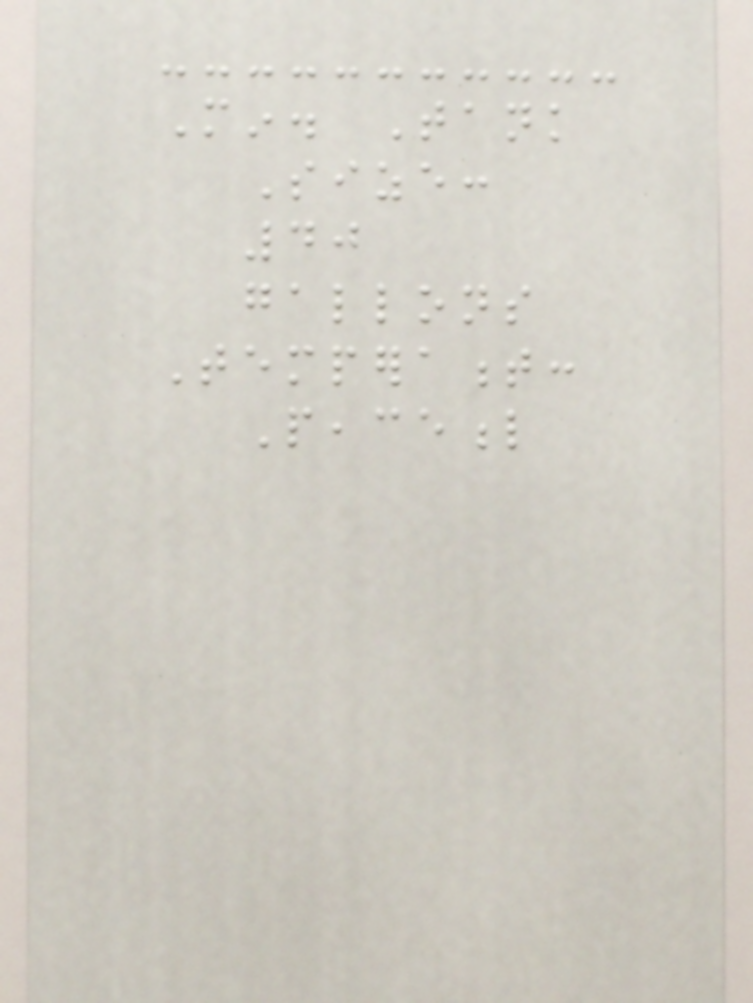Min. Tank
Size:
40
gallons
Temperament:
Peaceful
